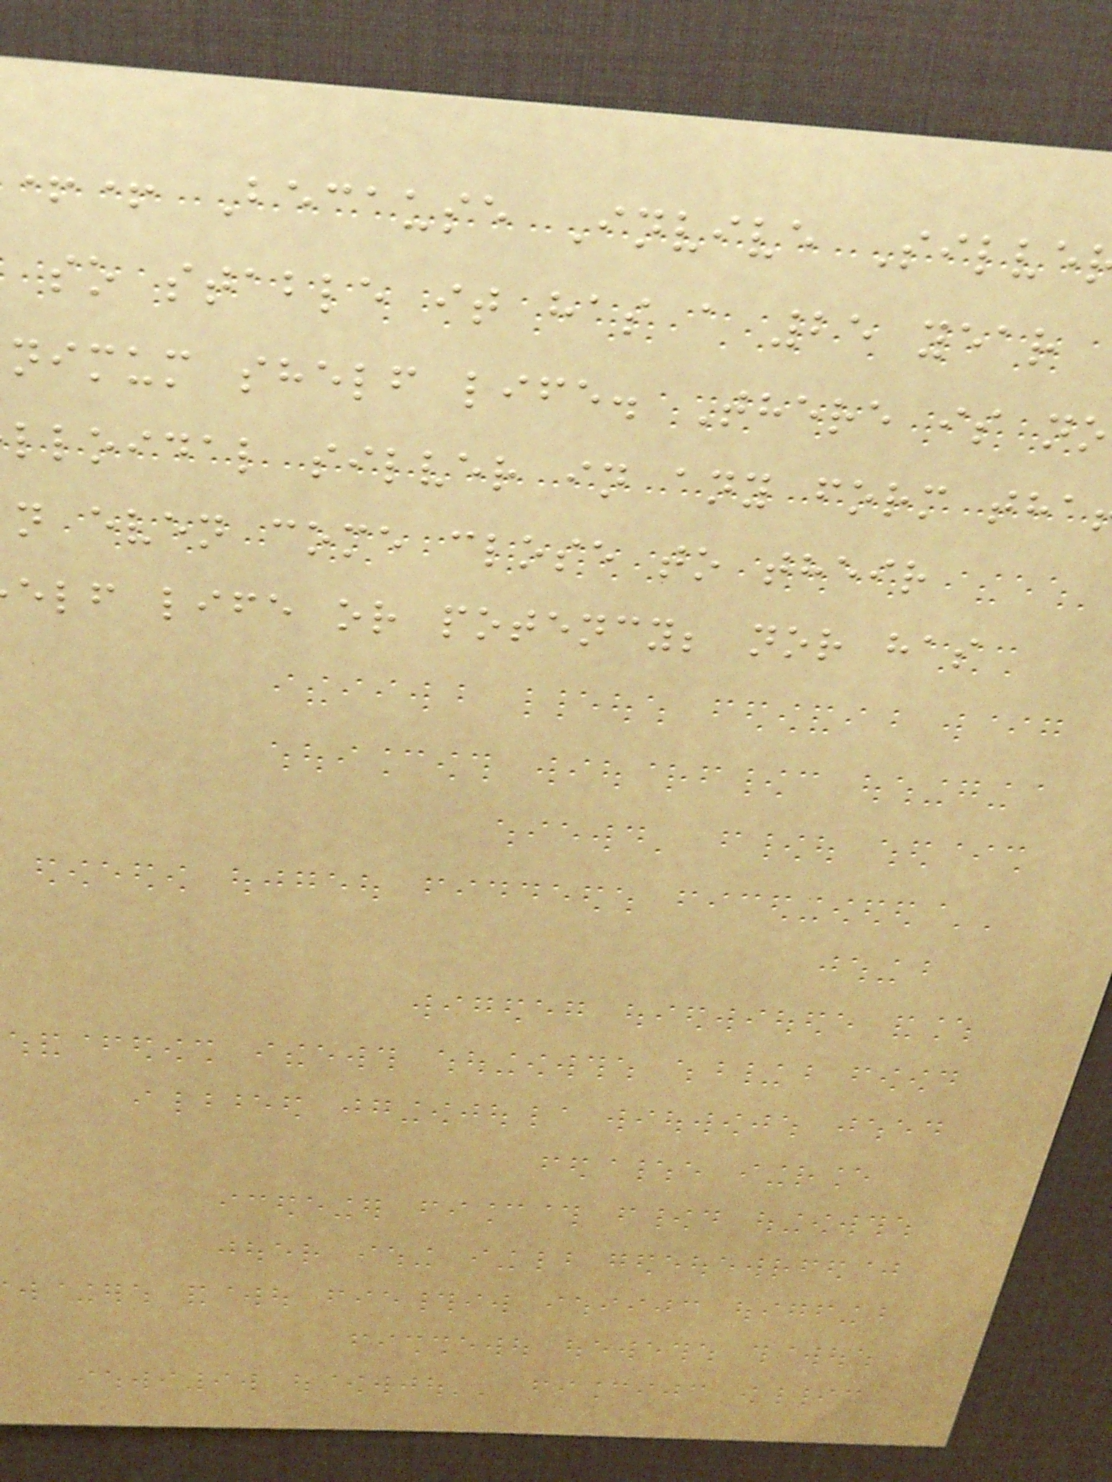++ Because Invive Silve
so stable it has a 25 year
nimum shelf life. There is no
lloidal silver in any form tha
n even come close to their
elf life or potency; nor has
